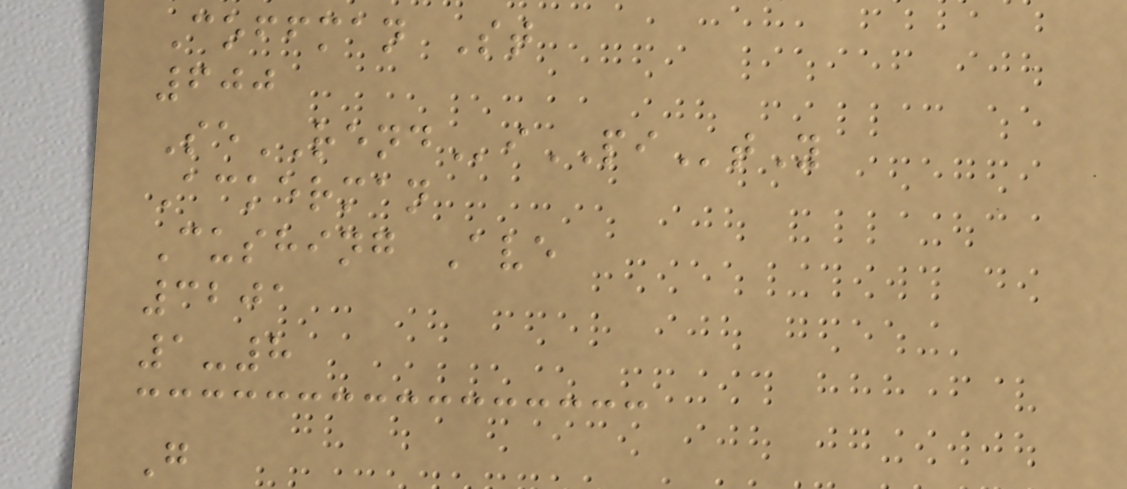Coffman St
600
SeRENDiPItY
Ackerman
Cushing Ave
3201
1-8
G
